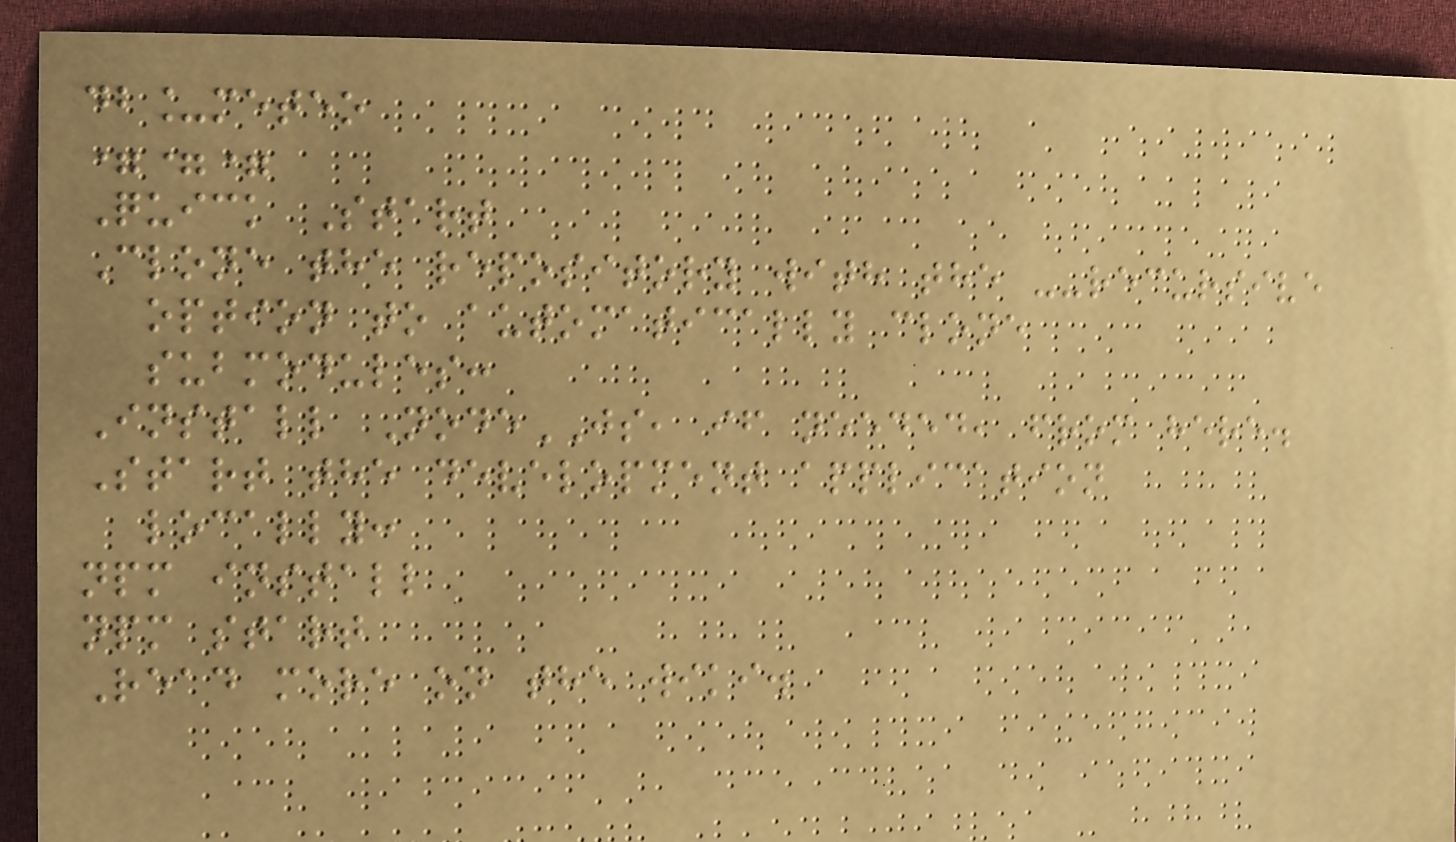db_meteo
===
Quick Start
Clone the repository with the --recursive
option to automatically clone
submodules:
Install NodeJS, if needed, from here.
Start the development application
locally:
npm install
npm start
Read more on the wiki.
